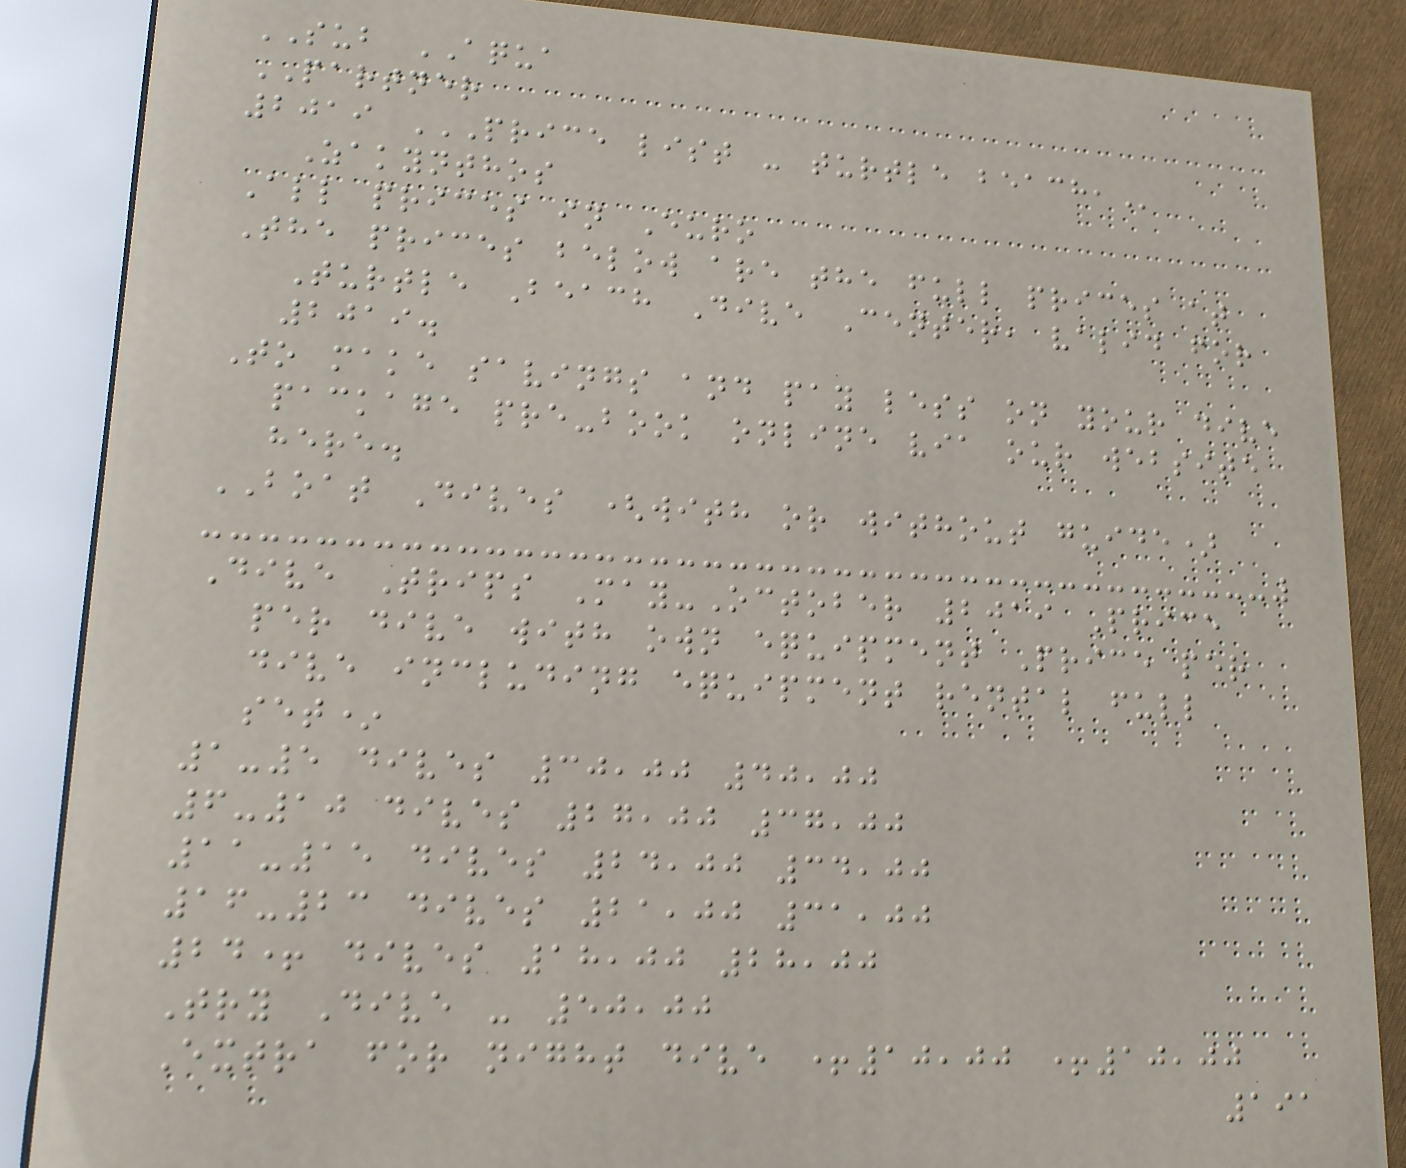SUB AQUA
PARTNER
2019 PRICE LIST - TURTLE BEACH,
Zakynthos
All prices in Euro
The prices below are the full prices at
Turtle Beach Dive Center, valid for
2019.
To make savings and pay less on your dive
package pre-book online via our website
here.
BOAT Dives (with or without guide)
Dive Trips May-October 2019 Price
per dive with own equipment Price per
dive including equipment rental full
set*
1-5 dives 30,00 40,00
6-10 dives 27,00 37,00
11-15 dives 24,00 34,00
16-23 dives 21,00 31,00
24+ dives 18,00 28,00
Try Dive - 50,00
Extra for night dive +10,00 +10,00
191
